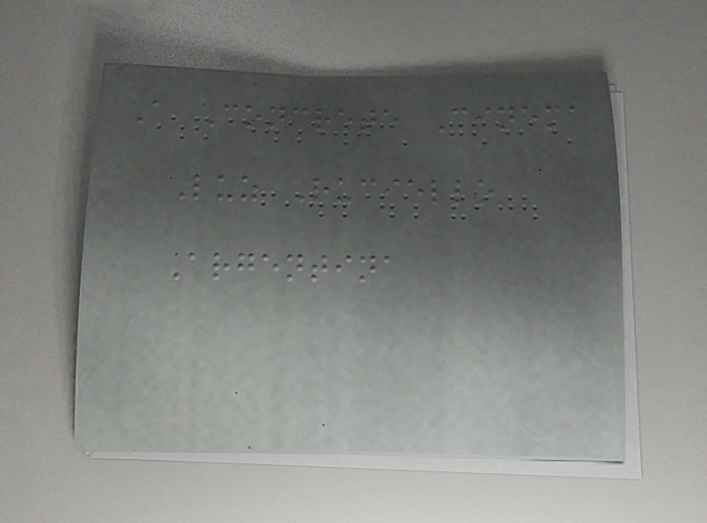A Concrete Cinema
Luz Ruciello
Argentina
